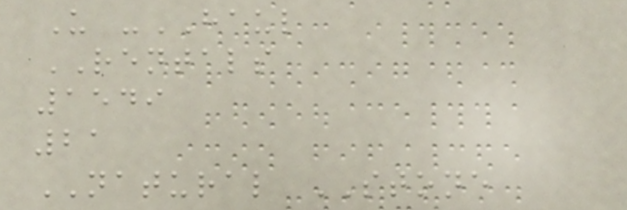U -HAUL
RENTALS
1549
21
NATURAL STONE
